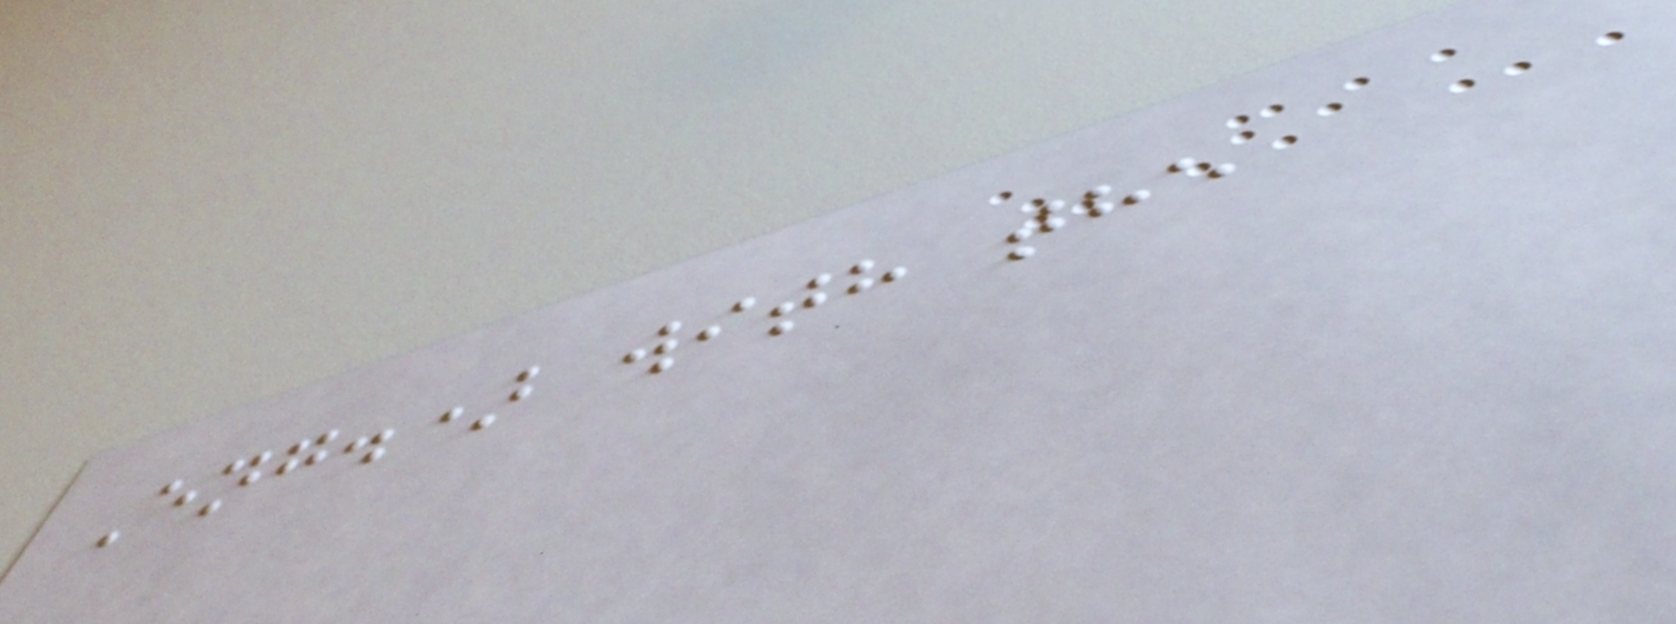Eng.) with the
